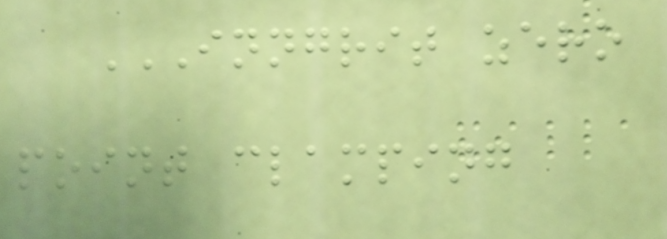INNGRIT ZERO
POINT CLAMPING
